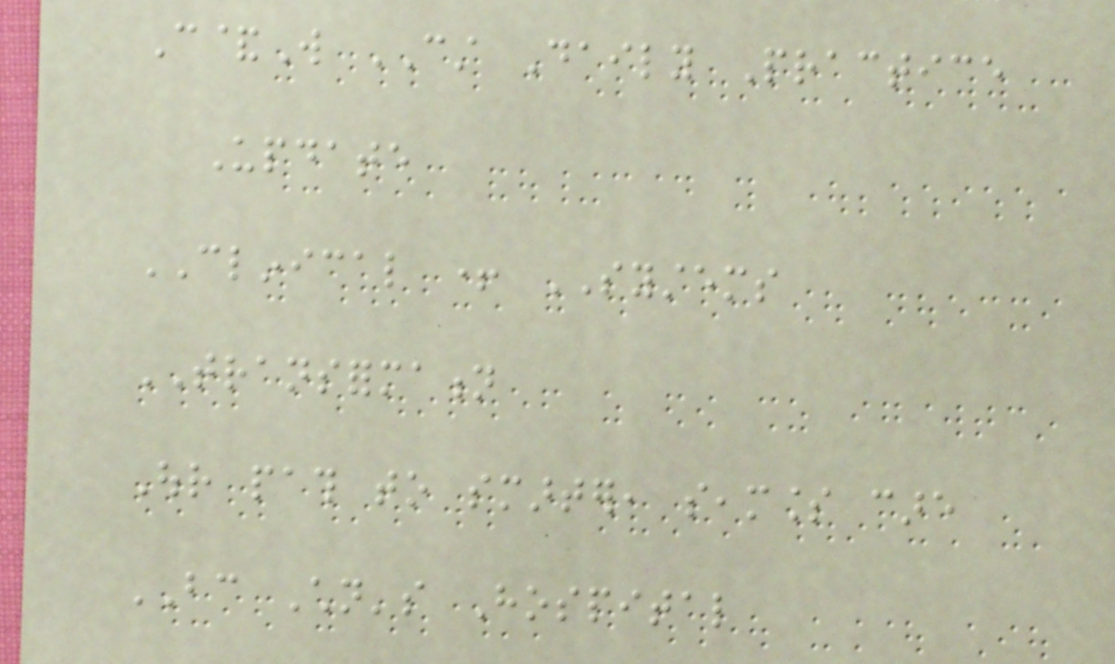C&W CST Daily Practice
Update
CLINICAL + SYSTEMS
TRANSFORMATION
Our path to smarter, seamless care
BC Children's Hospital
